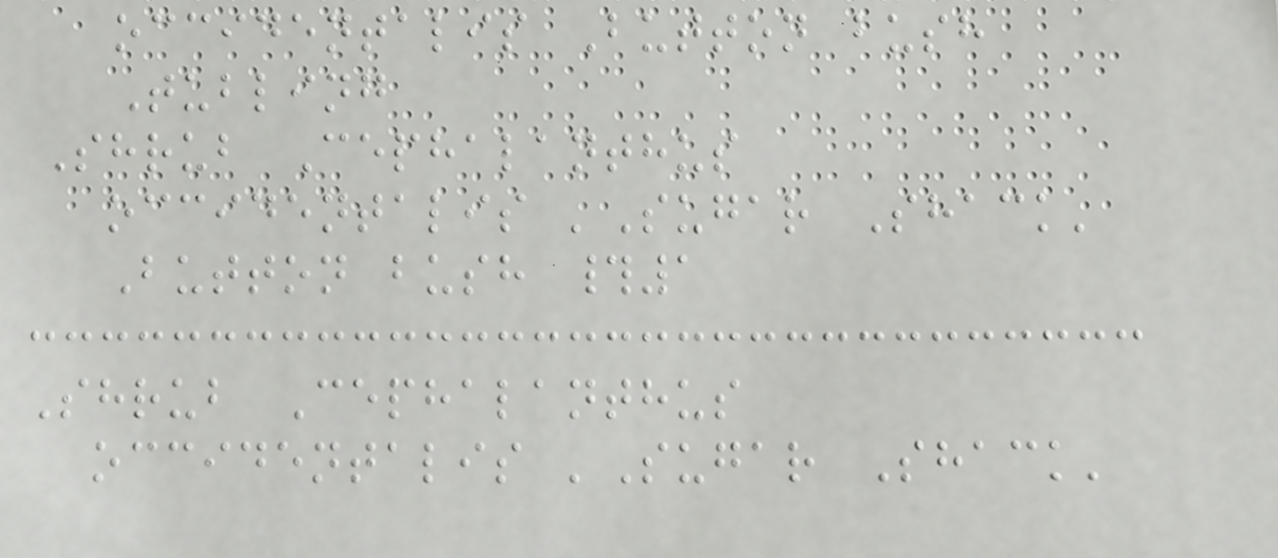occidentalis Button bush
Tubling
Shrub Cephalanthus
occidentalis 'Sugar Shack'
Button bush #1
Shrub Cephalanthus
occidentalis 'Sugar Shack'
